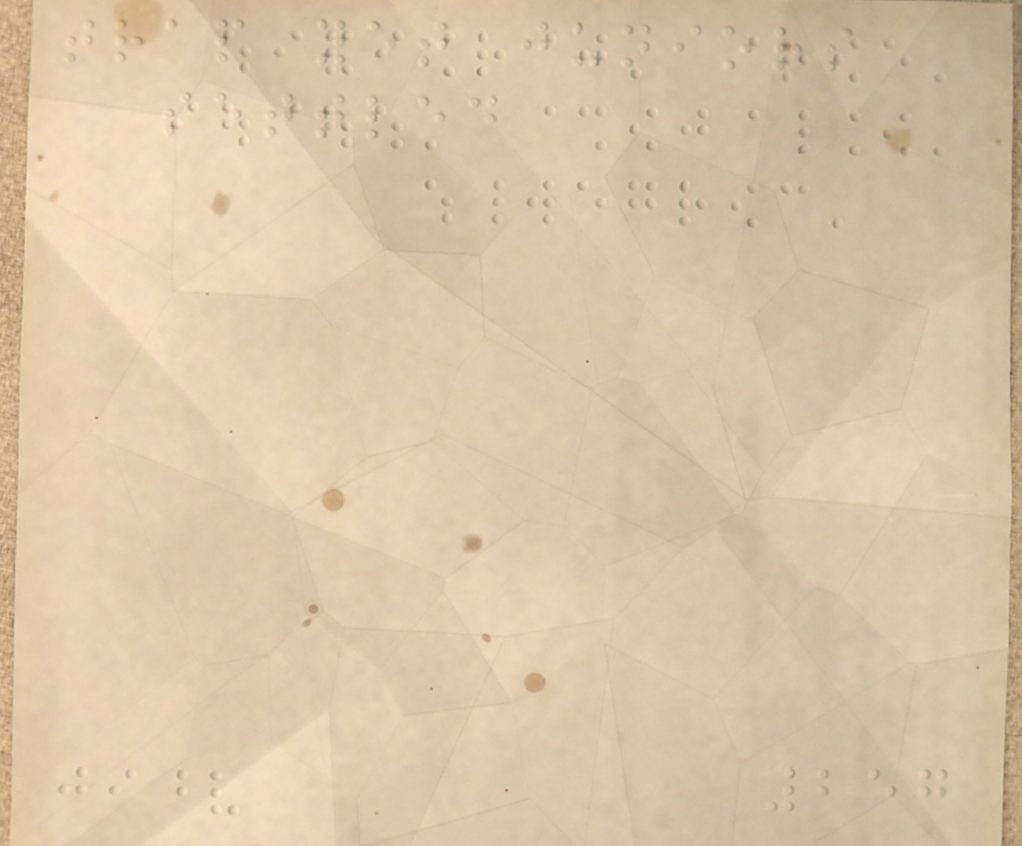trap yet juniors
settled
257
